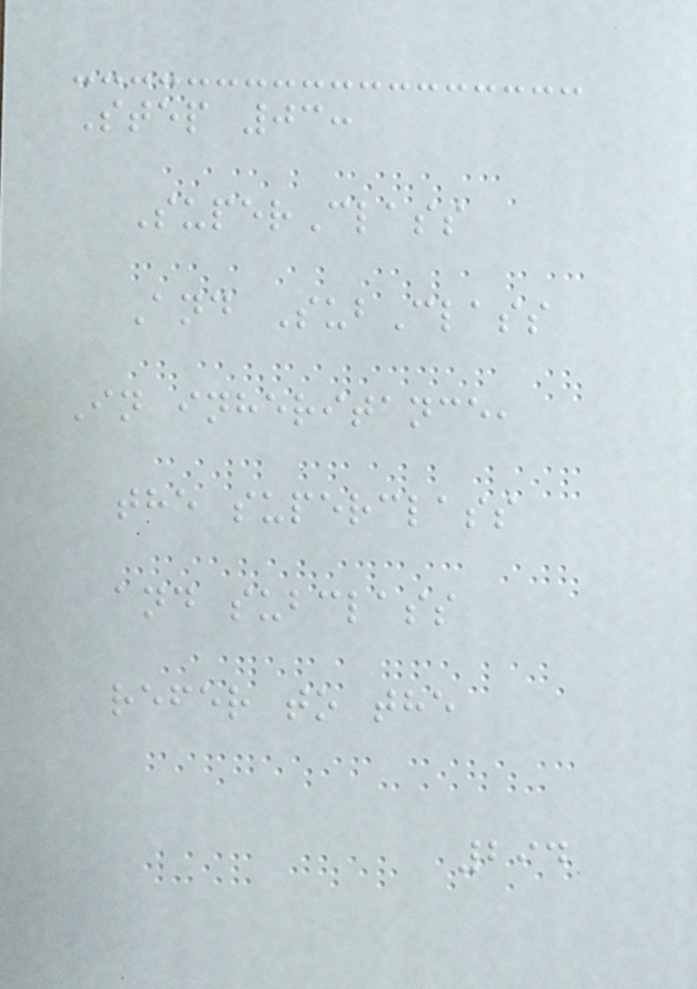Step 03:
SuperClass
And SubClass
In inheritance,
the superclass
and subclass
refer to the
294
